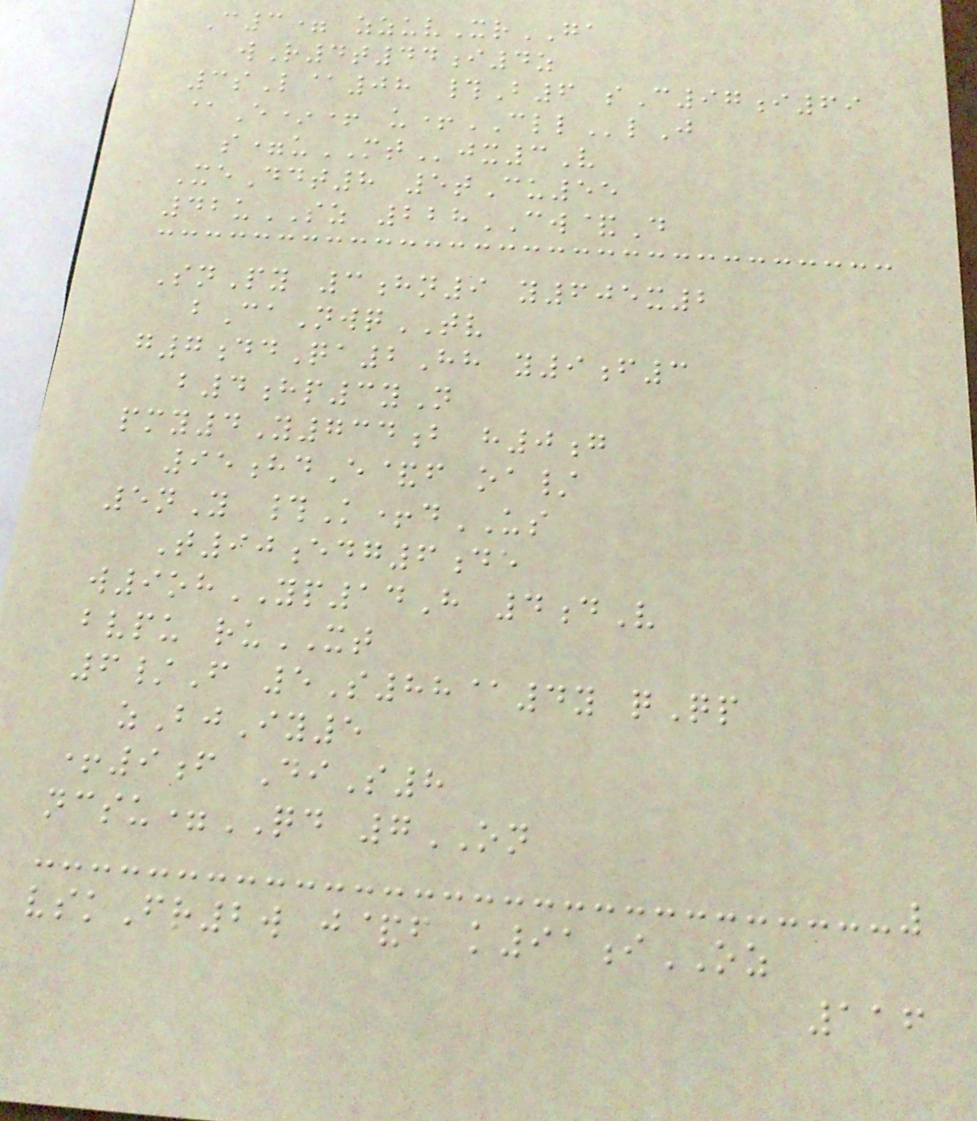C3= zzuvXrGA
wR4t44i4z
3sL@08 #B6 sC97i69
@E*+ u+CLLlJ
s=uMTjx3V
XeDdt8 5tCu55
42uSZ 228CW&D
SnPy 3hn9 y605x2
bCaNwqTV
g7ddQa2Hh y9f3
b4hp3yN
pmy4Y734b h0g
95hdE&f oa/
5nY #K+dUS
T90edg6de
w9ohYP14H 4dV
bvpu ruXT
6/F 5S88@4y qQp
zBjIy5
+9f DiS8
ncsu=QD 7ON
vskFr2w j&f k91iOZ
116
